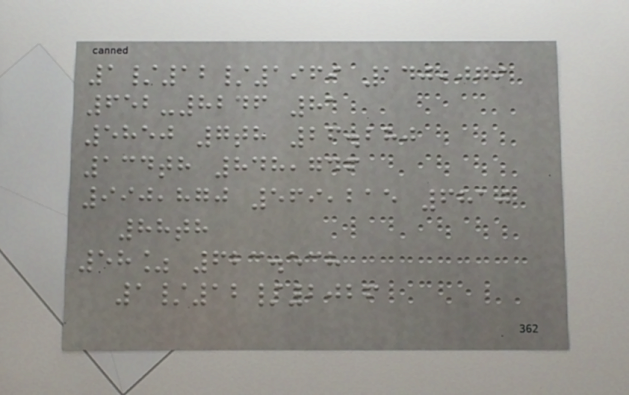1/12/1969 140,079
652-8246 81
5850 7th 26.280
134th 848,746
990,870 569,215 6810
88th
58% 623.538
1/12/2026
